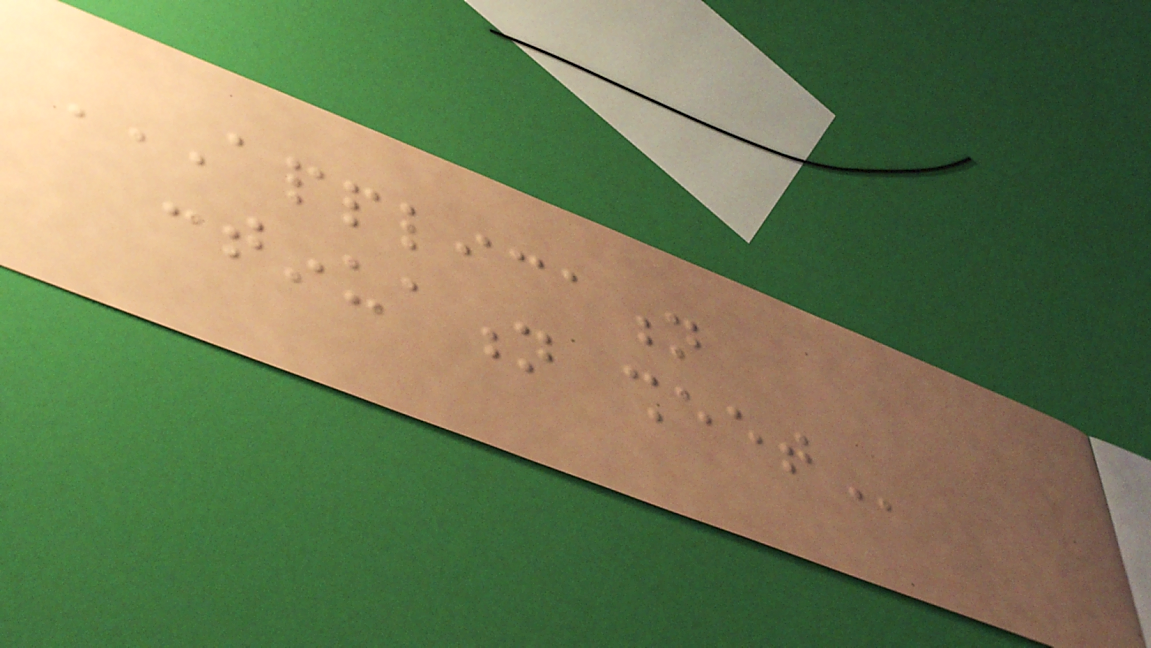APPLICATION
CONTINUATION SHEET
